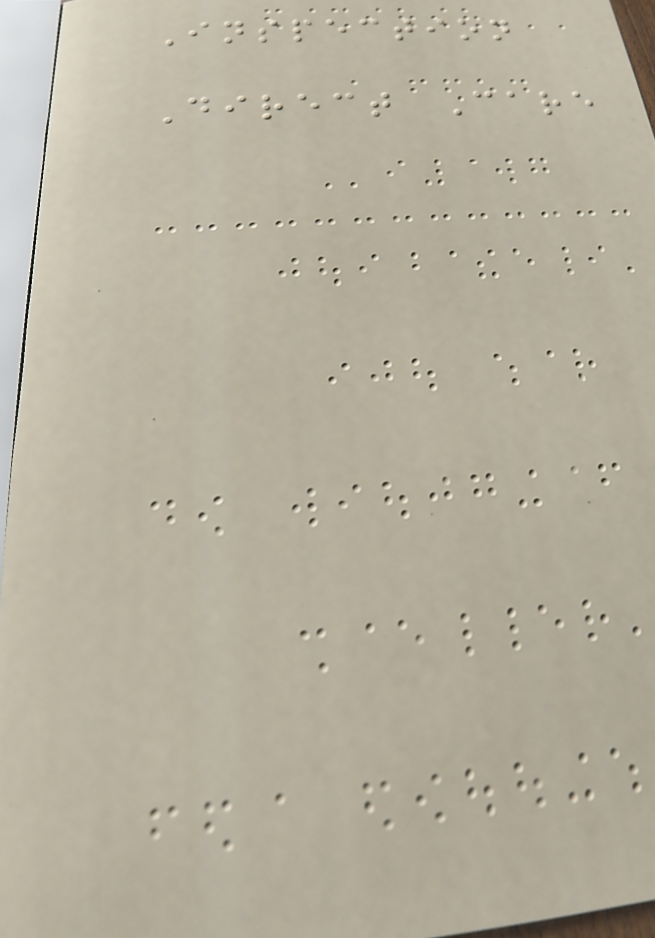Inspection
Direct Care
